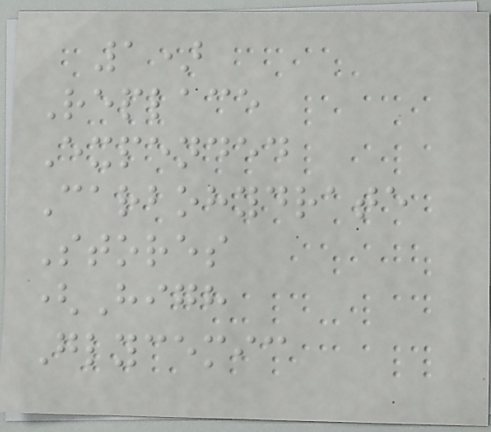1)
Replace
Expended
Carbohydrate
Stores
(High
Glycemic
